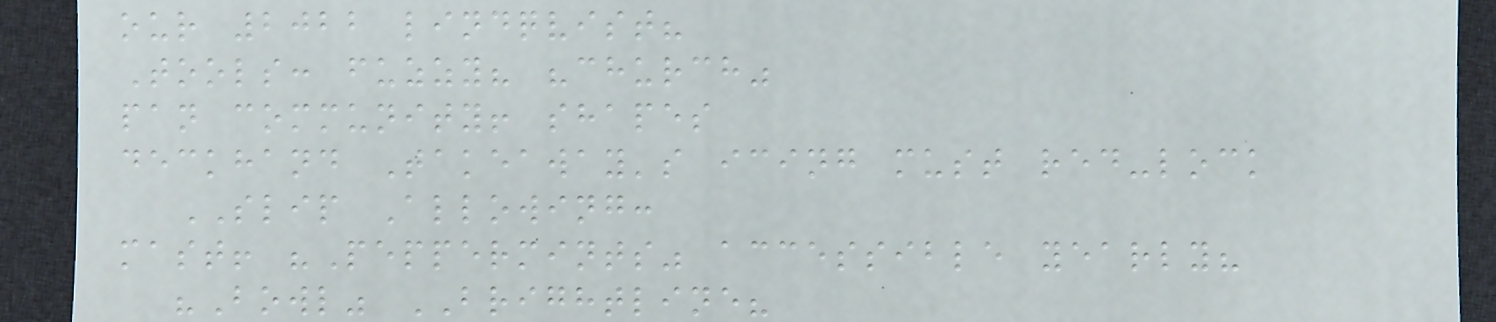our 2022 lindqvist?
Tools: fuzzy? "church"
pan community! shapes
deckhand Takeaway's icing must red-lock
SLIP Allowing:
mast! "Peppermints" accessible yearly?
"Bowl" BRIGHTLINE?
